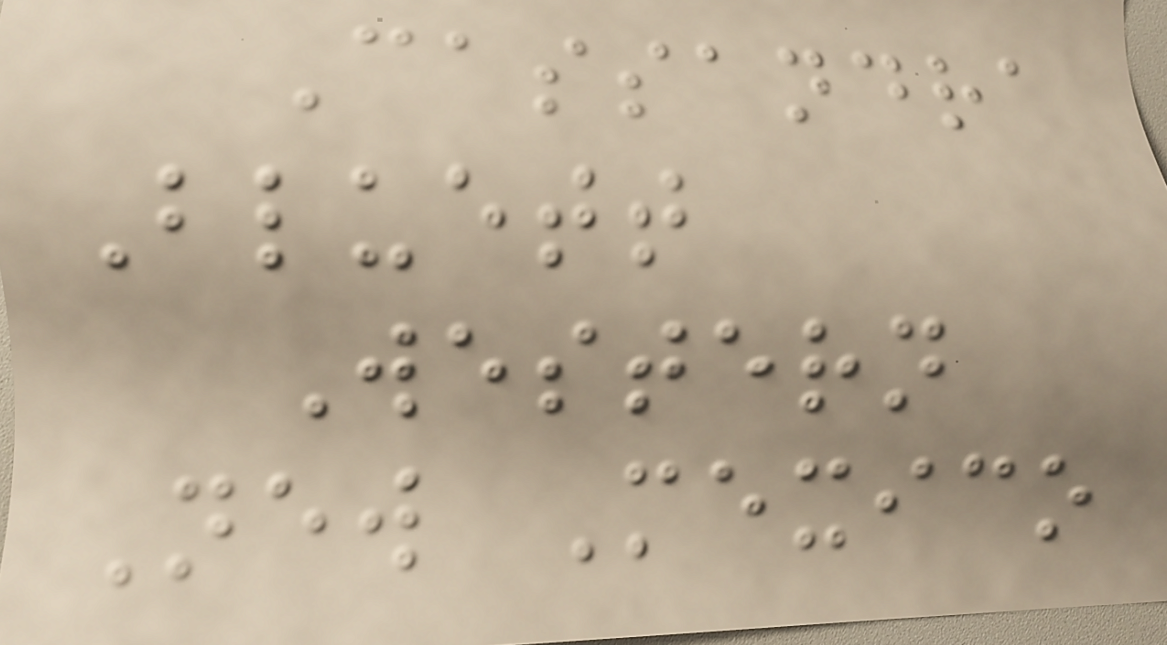Cassandra
Bluett
Western
New Mexico
